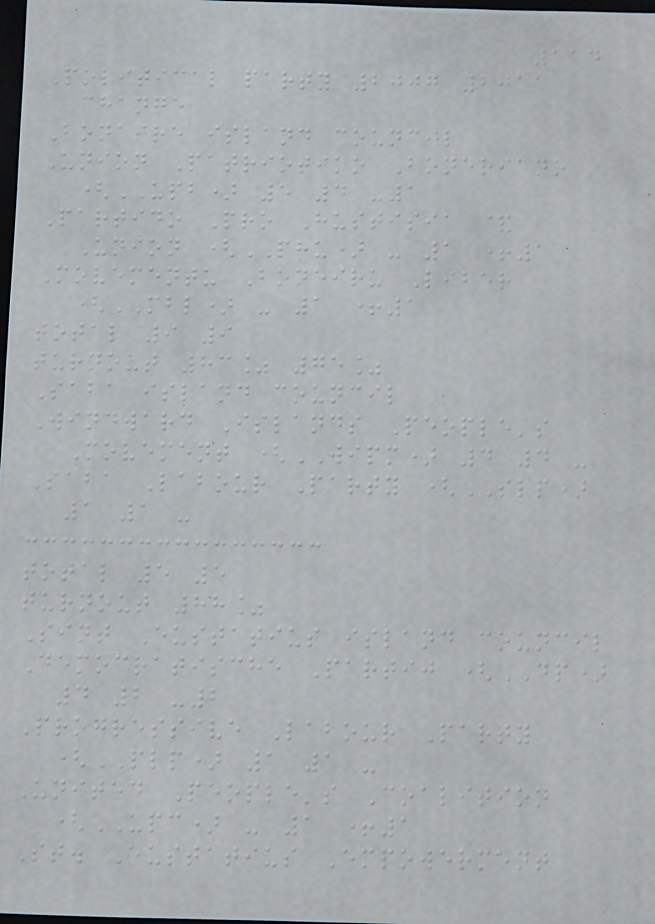114
Political party 2007 2011
change
Bonaire island council
Union Patriotiko Boneriano
(UPB) 5 4 -1
Partido Pro Hustisia &
Union (PHU) - 1 +1
Movementu Boneiru Liber
(MBL) - 1 +1
total 9 9
turnout 83% 75%
Saba island council
Windward Islands People's
Movement (WIPM) 4 4 -
Saba Labour Party (SLP)
1 1 -
total 5 5
turnout 88%
Sint Eustatius island council
Democratische Partij (DP)
4 2 -2
Progressive Labour Party
(PLP) 1 1 -
United People's Coalition
(UPC) - 1 +1
St. Eustatius Empowerment
